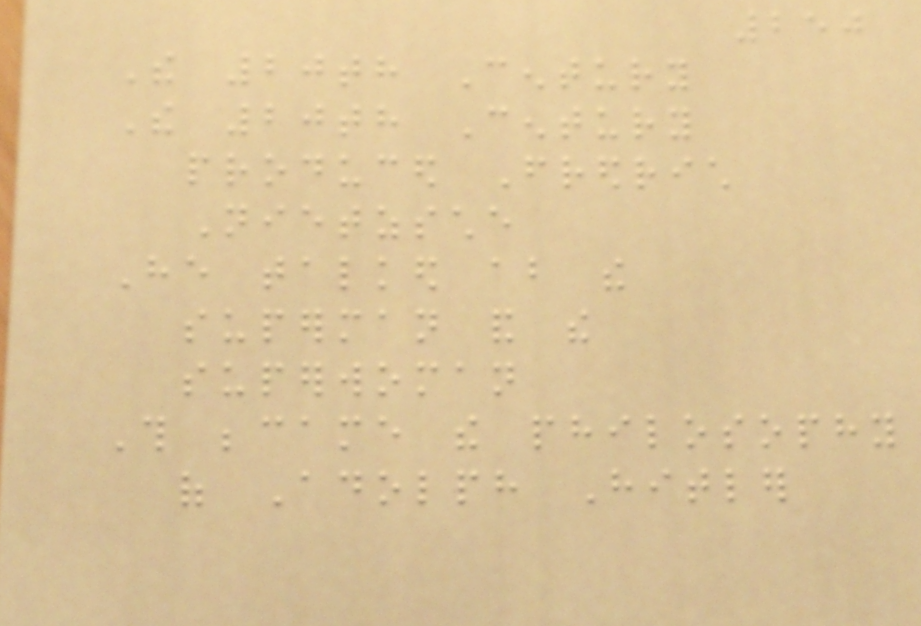250
The 20th Century
The 20th Century
produced Fredrich
Nietzsche
He talked about the
superman and the
superwoman
This became the philosophy
of Adolph Hitler
